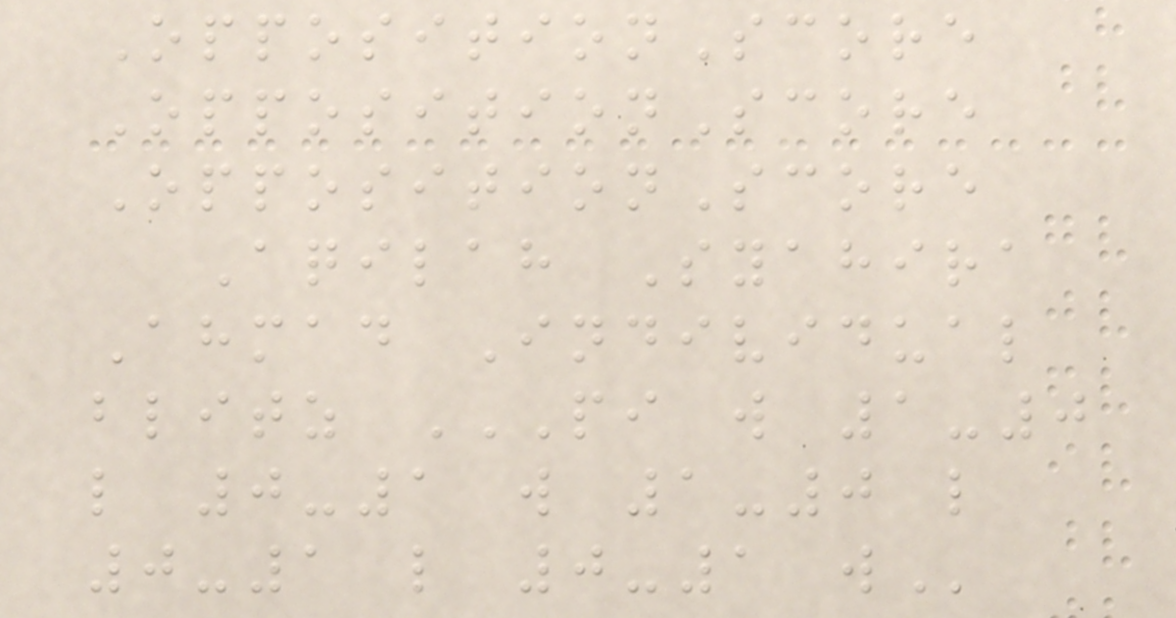OppositionScore
OppositionScore
OppositionScore
Aqilah Syahira
Ahmad Individual
blitz PI W 1-0
L 0-1 W 1-0 L
0-1 L 0-1 W
